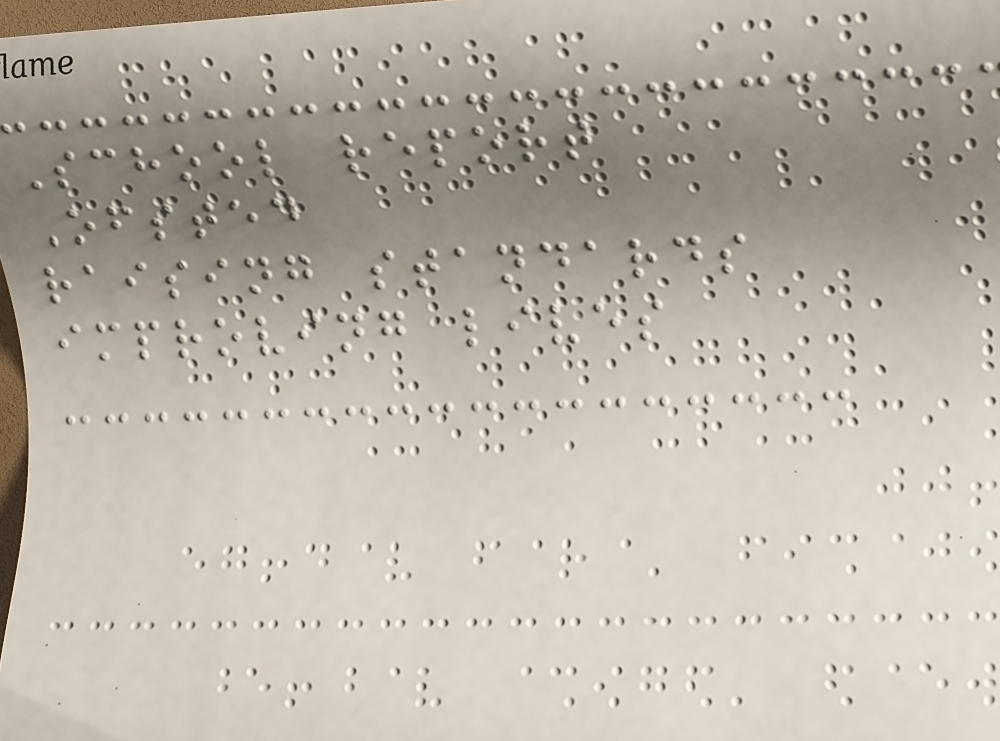School report
Ofsted
raising standards
improving lives
